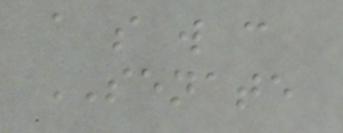a s w c
SENATE
